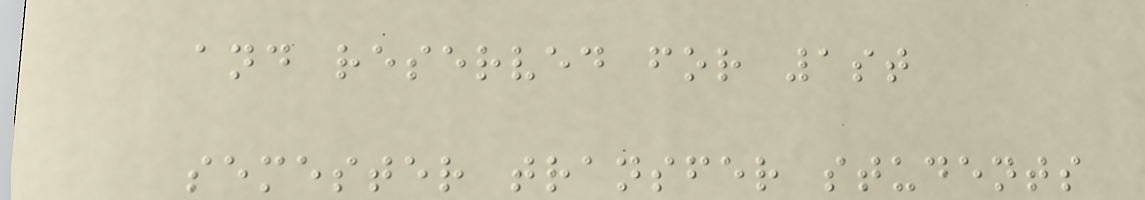and reserved for 1st
semester transfer students
